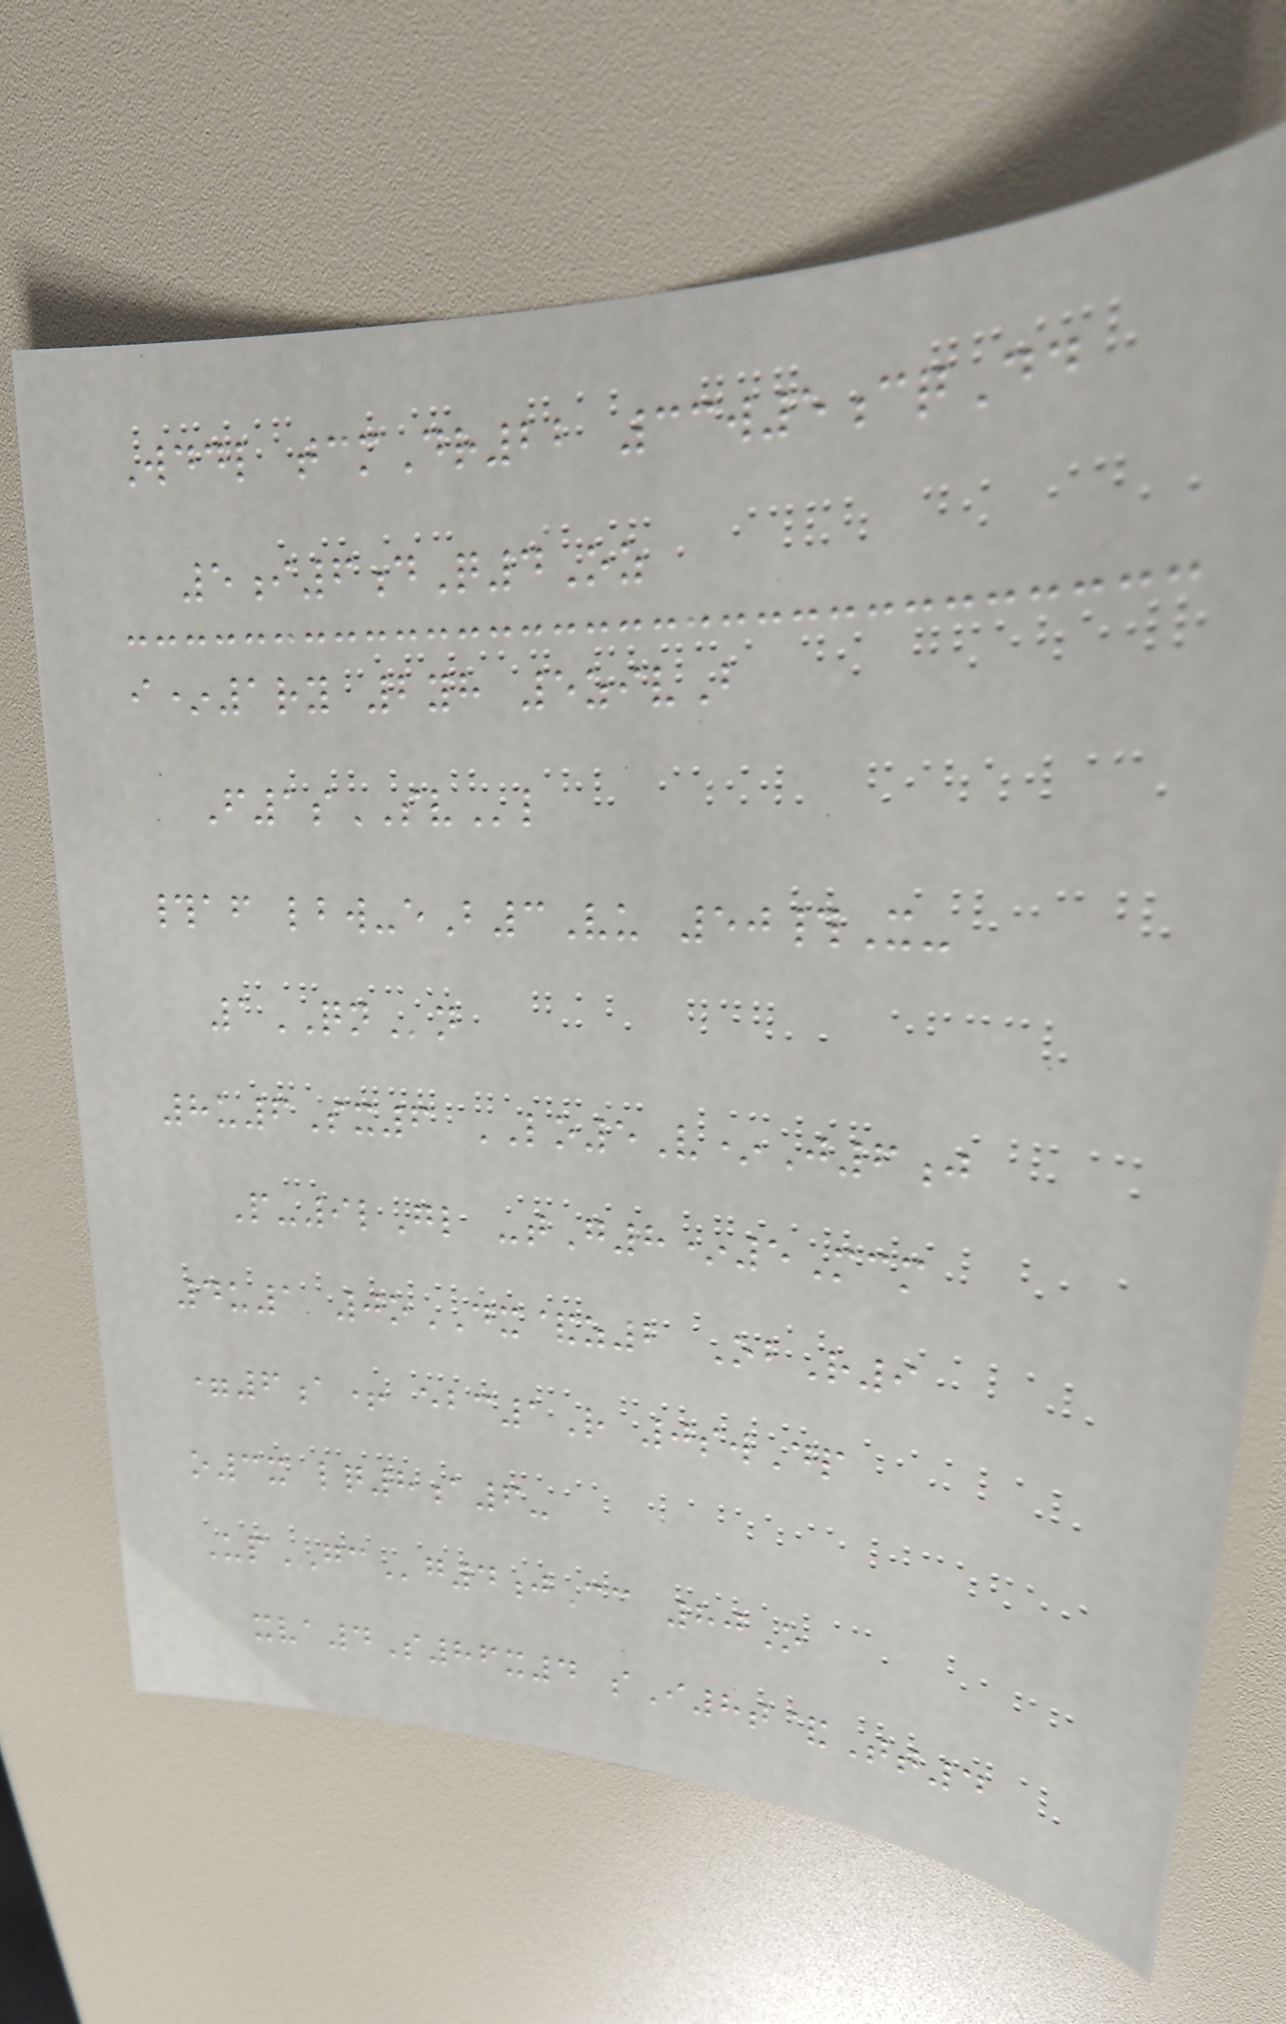Wddl tcmDr22 33w5cqDd
5i6dQ4Oz
i*1ry 2yh 5zivB
F1sSVl
#af lbw-eB3Vu 50#X-
1QNn
8u6Sx6 LO5V*J6j
P-9lGl -tG8*5Mcm
4u1 0oDX&z2 ObR9
=6a+ ebc1R 0swDp
o3x lq8a6-
UpGCg4jCc 80O
xva4S86x4 sI8t&Tt4
